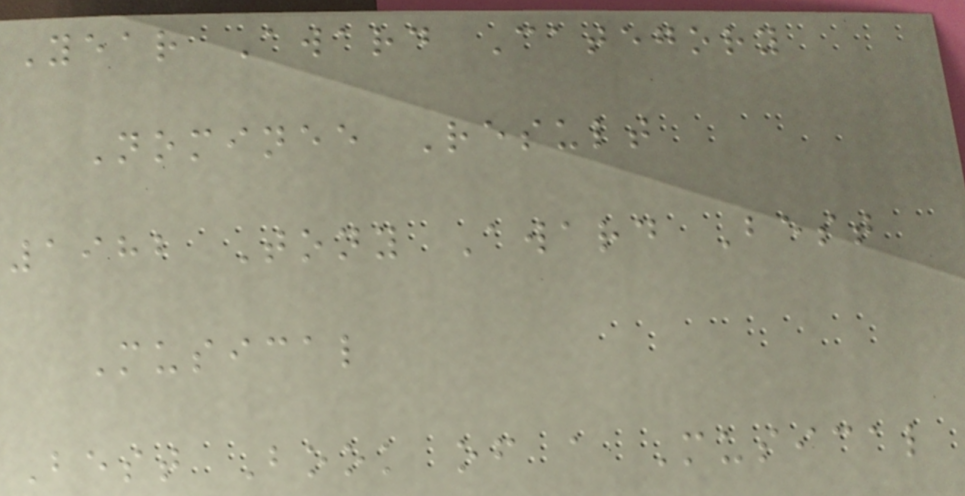Year Award Category
Nominee Result
1982 Tony Award Best
Musical
Best Book of a Musical
